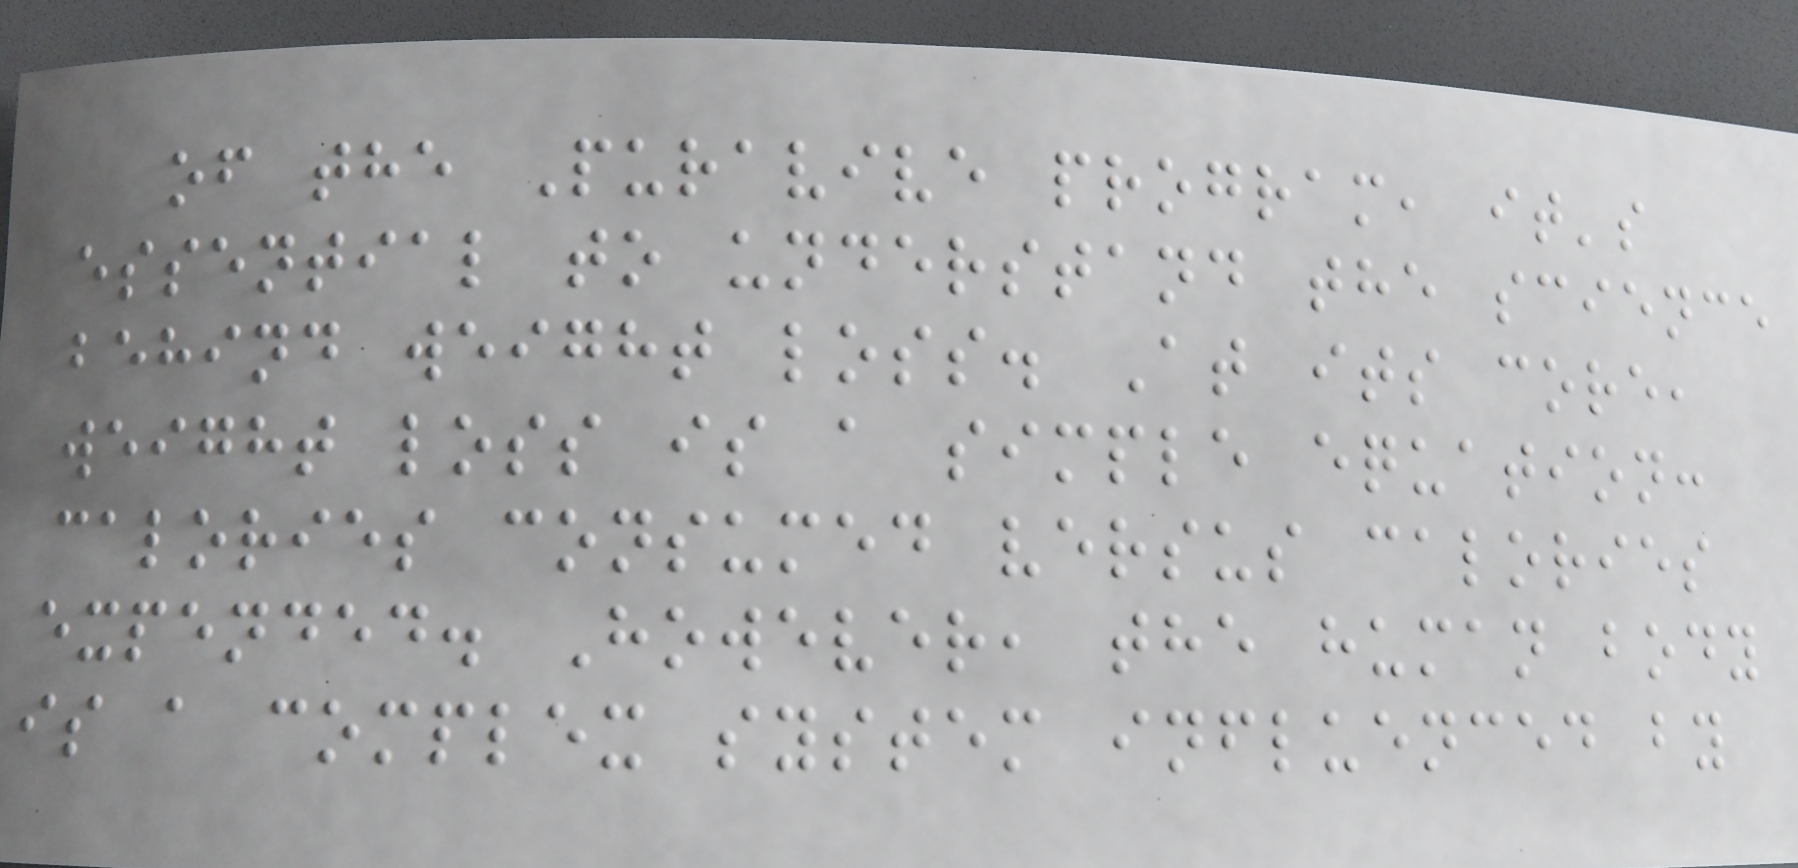of the Puravive program, it's
essential to understand the science
behind weight loss. At its core,
weight loss is a simple equation:
calories consumed versus calories
expended. However, the human body
is a complex system influenced by
